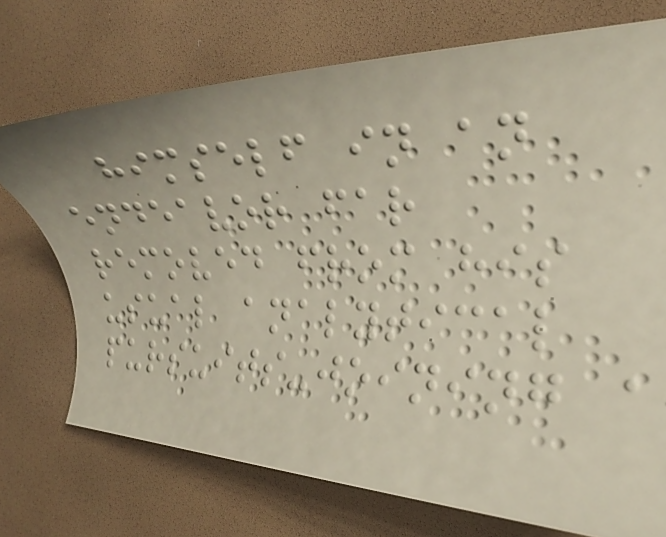himself in an
endeavor far
removed from his
usual analytical
pursuits-joining a
